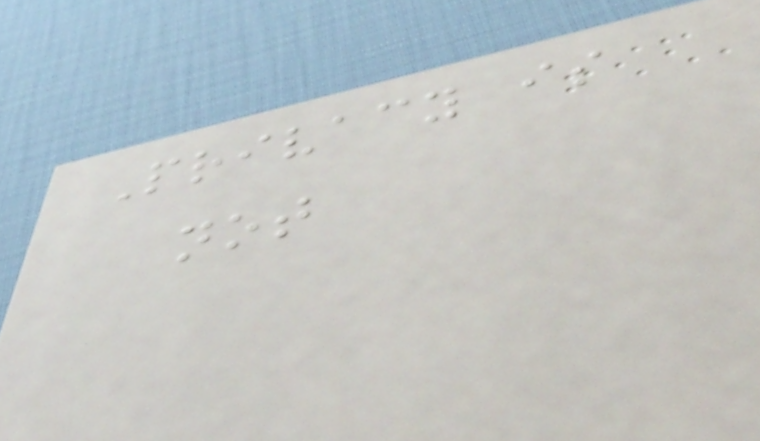Privacy is
not
